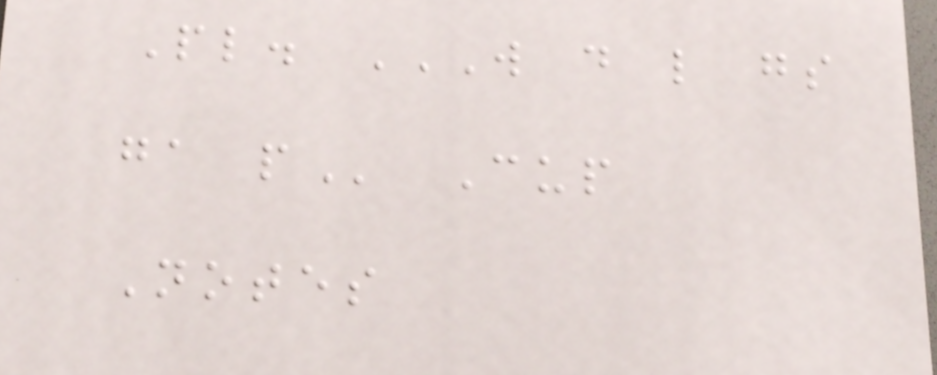Pl. W D L GS
GA P Cup
Notes
